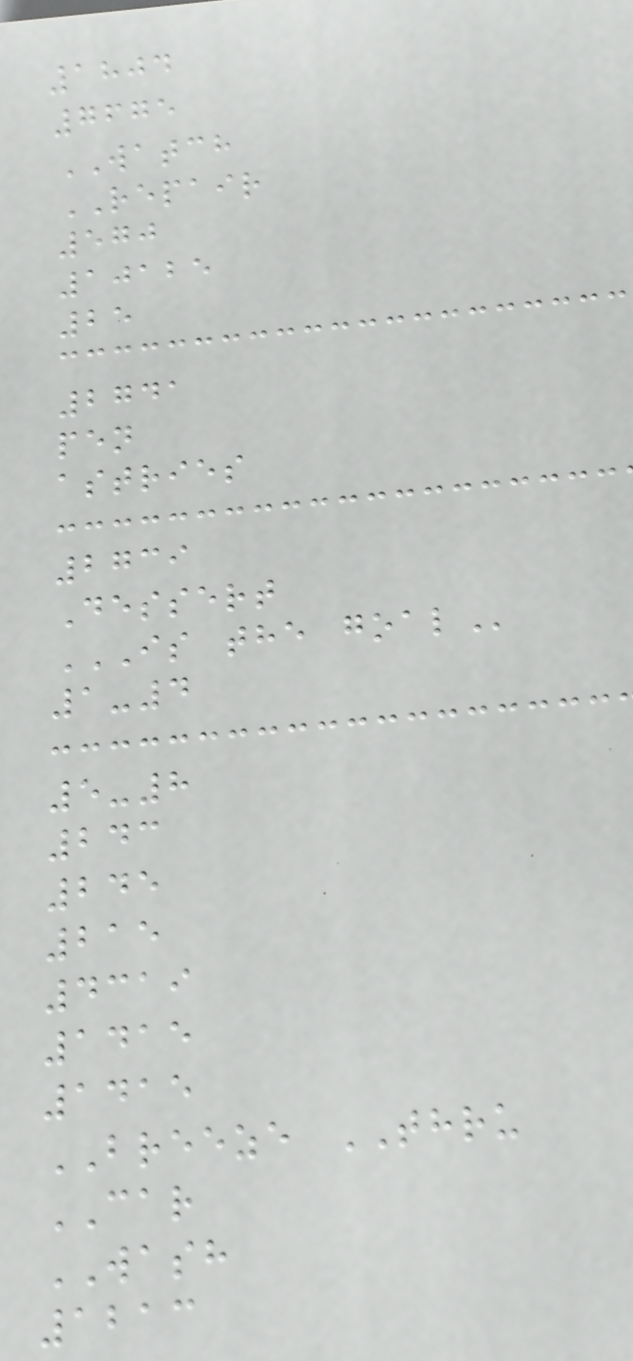1804
7675
WATCH
REPAIR
570
10125
25
2741
pen
astries
2739
Dessert
IS THE GOAL
1-4
5-8
243
245
215
4319
1415
1415
BREEZE THRU
CAR
WASH
1213
